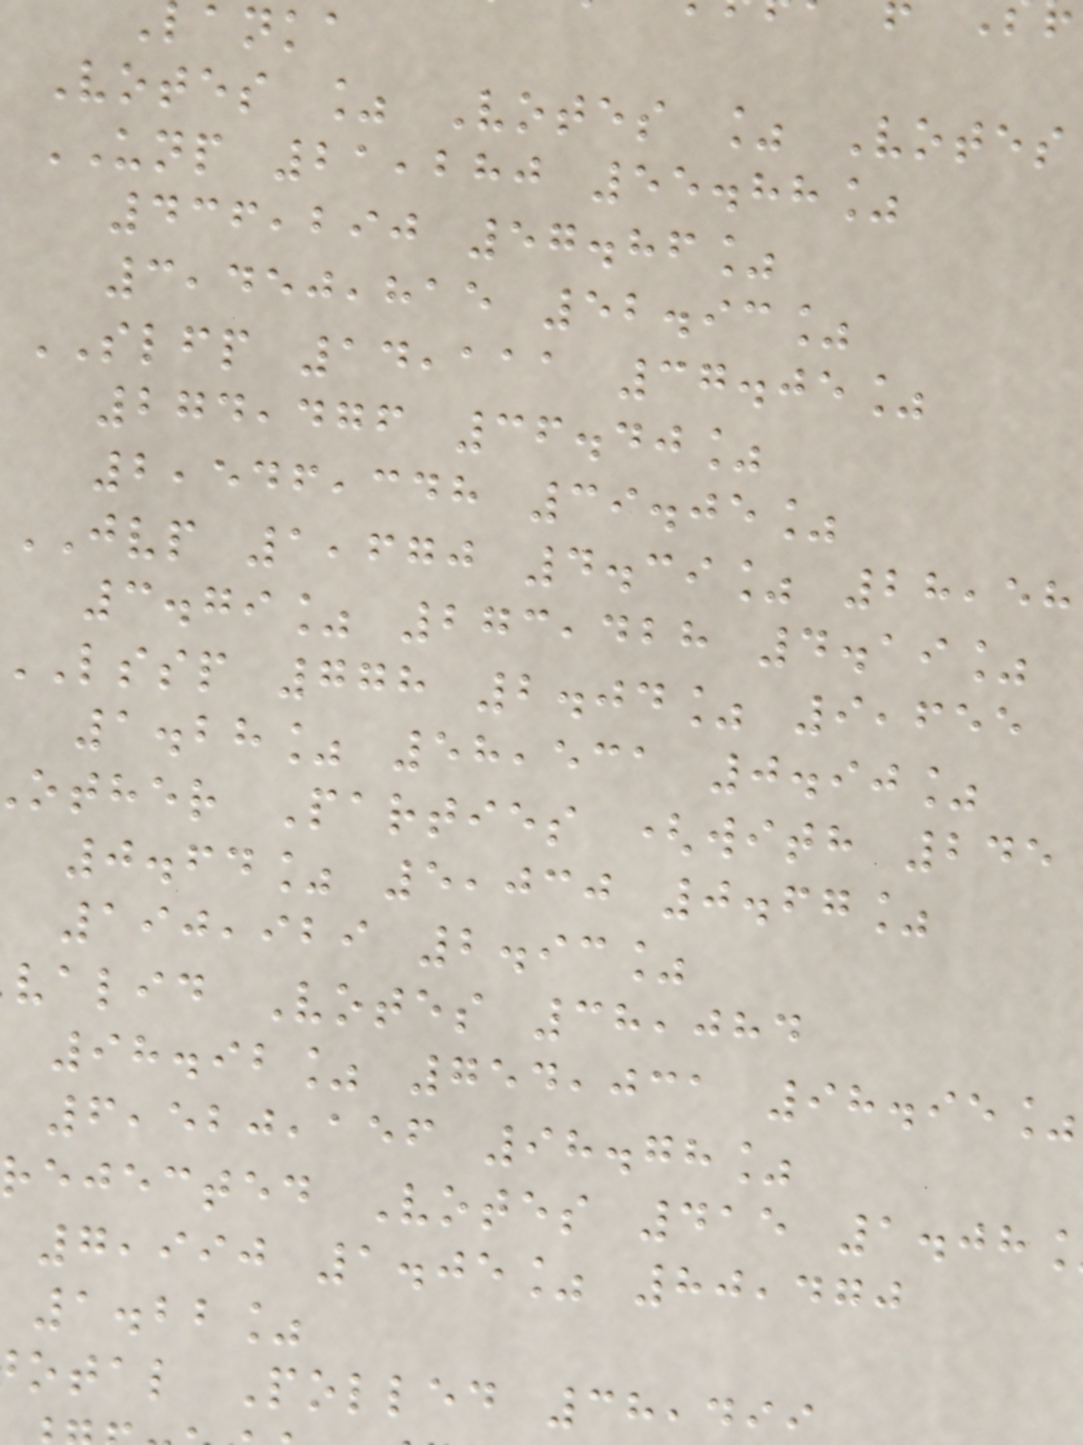anka
Votes % Votes % Votes
UNP 21,280 55.88%
436,290 57.86%
3,450,815 52.93%
SLFP 14,111 37.05%
274,476 36.40%
2,546,348 39.05%
JVP 1,670 4.39% 28,58
3.79% 273,428 4.19%
lssp 778 2.04% 9,655
1.28% 58,531 0.90%
other Parties (with 245
0.64% 5,030 0.67%
190,929 2.93%
valid Votes 38,084
98.92% 754,031 98.95%
6,520,156 98.78%
rejected Votes 415 1.08
7,990 1.05% 80,470
1.22%
otal Polled 38,49
